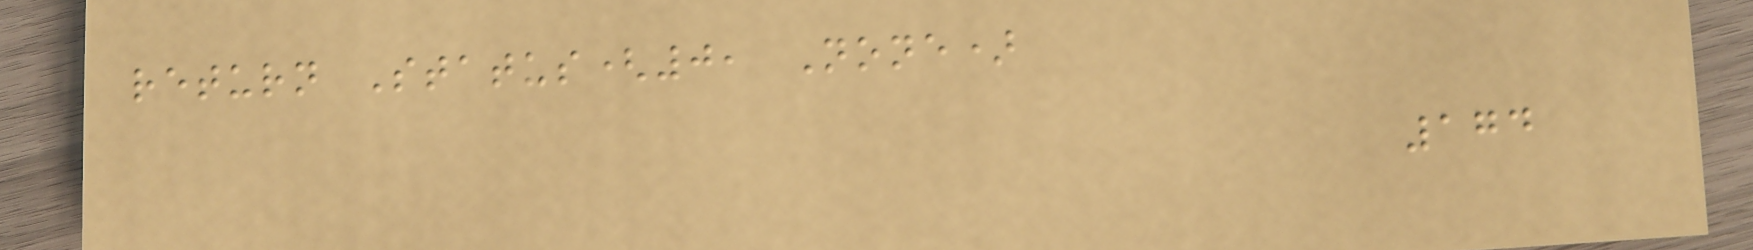return Status(0, None)
174
